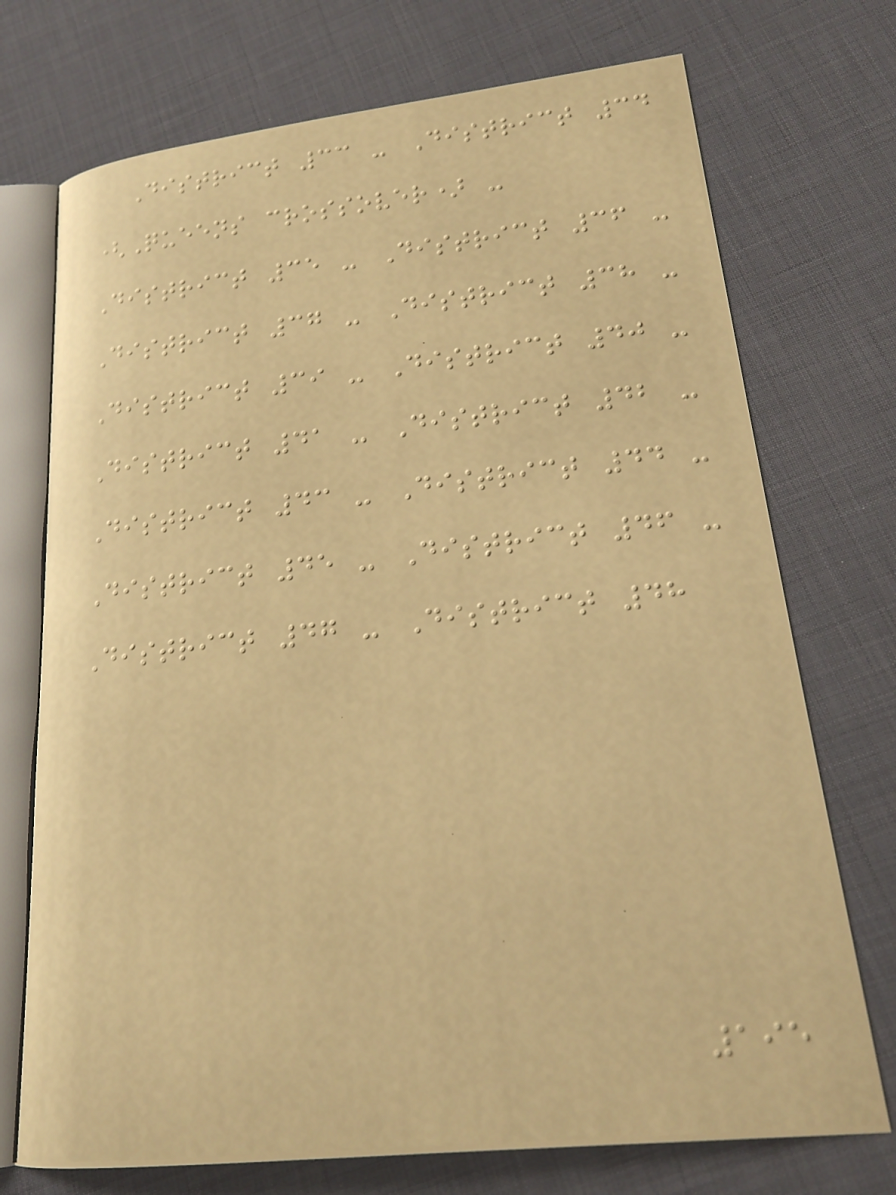District 33 - District 34
(Queens crossover) -
District 35 - District 36 -
District 37 - District 38 -
District 39 - District 40 -
District 41 - District 42 -
District 43 - District 44 -
District 45 - District 46 -
District 47 - District 48
195
